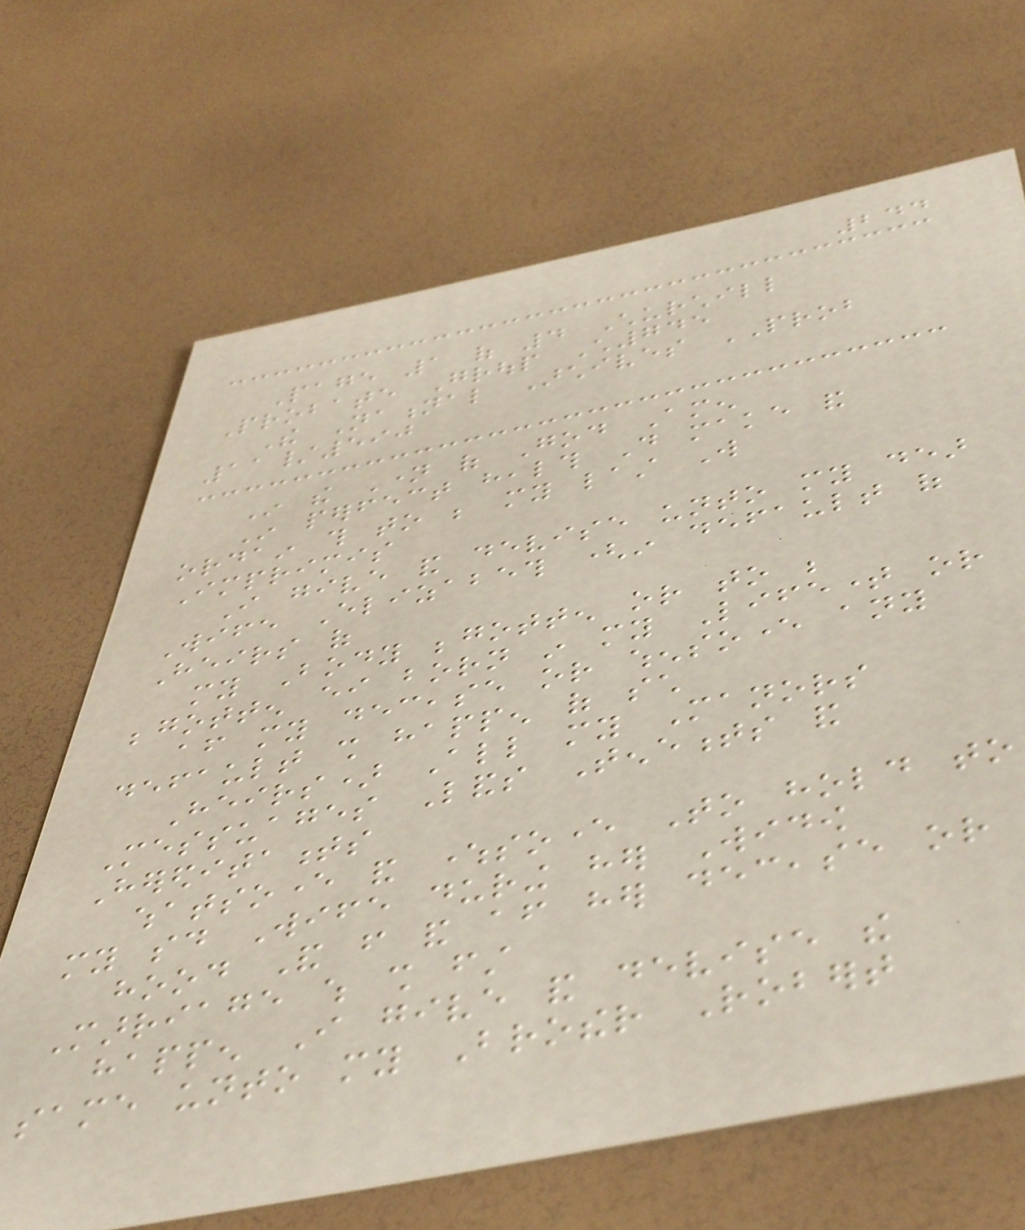244
Page 1 of 4 Churchill
Probate Group Ch745
The National Archives PROB
11/590
In the Name of God Amen
In perfect health Do make and
ordain this to be my last Will
Imprimis
I give and devise unto my dear
Wife Elizabeth (in default of
Heirs of
my Body begotten or to be
begotten either born in my Lifetime or
after my decease or whensoever any
default shall happen of such
Heirs) All my Manors
Messuages Lands Tenements and
Hereditaments
whatsoever and wheresoever To hold to
my said Wife during her Widow
hood And from and after her decease or
Marriage which shall first
happen I give and devise the
same unto my Brother Robert
